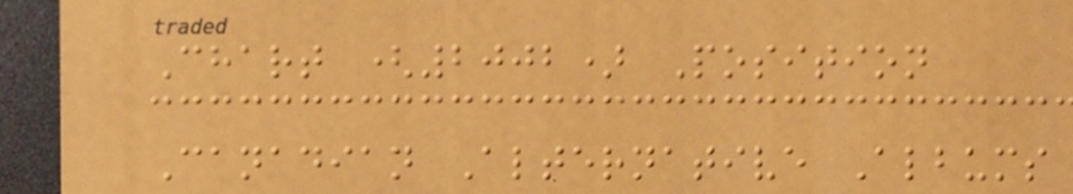Chart (2002) Position
Canadian Alternative Albums
